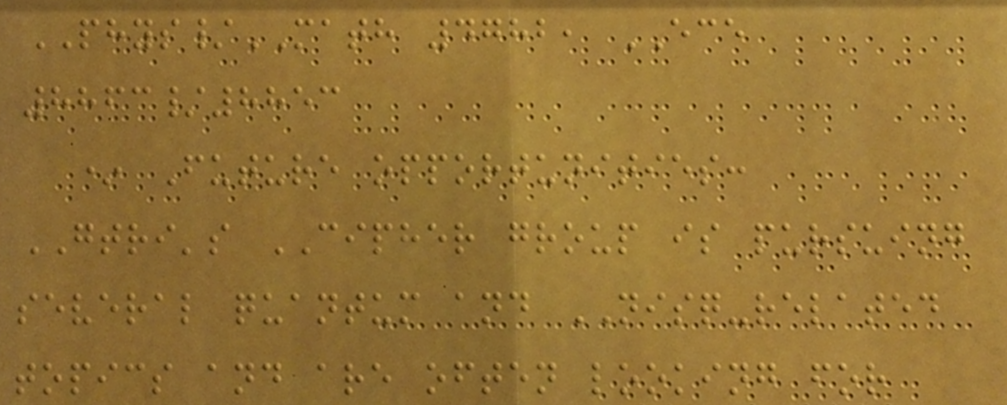PHYS/MATH 4782, ECE
8863/8853
* Future opportunities:
GTRI's CIPHER group is pursuing
several quantum and NISQ-related
topics and are often looking for
